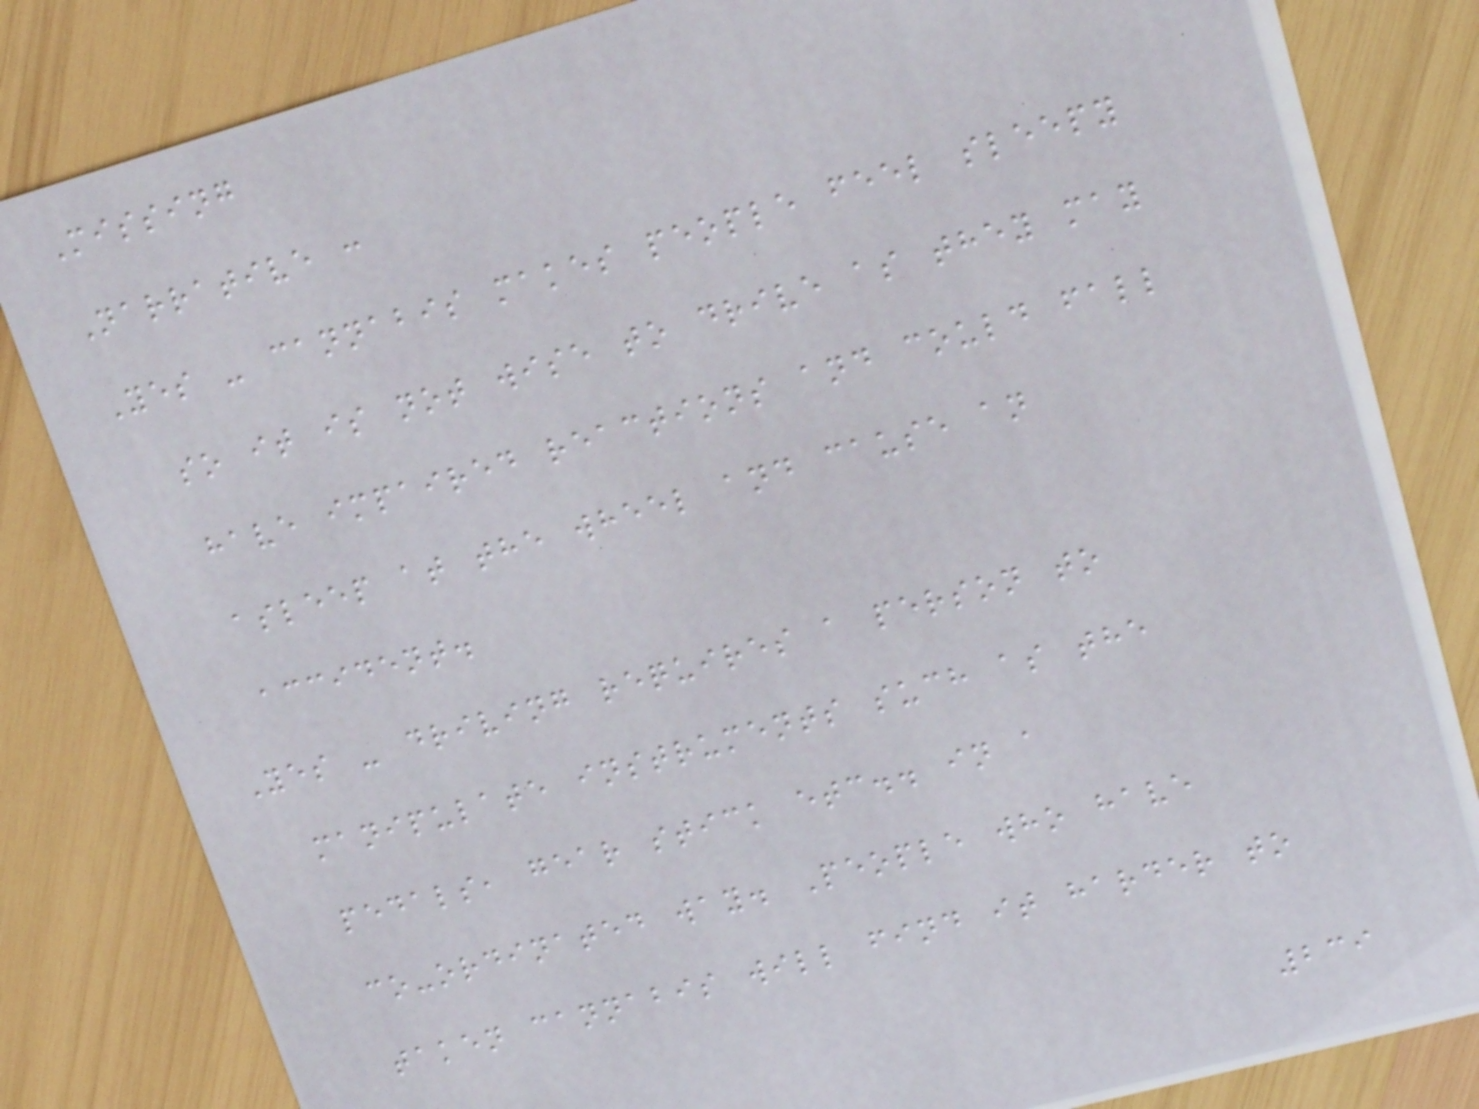Missing
Narrative :
Yes - cannabis makes people feel sleepy
so it is not wise to drive as they may
have impaired reactions and could fall
asleep at the wheel and cause an
accident.
Yes - driving requires a person to
manipulate instruments such as the
pedals, gear stick etc.. in a
co-ordinated way. People who have
taken cannabis will find it harder to
239
